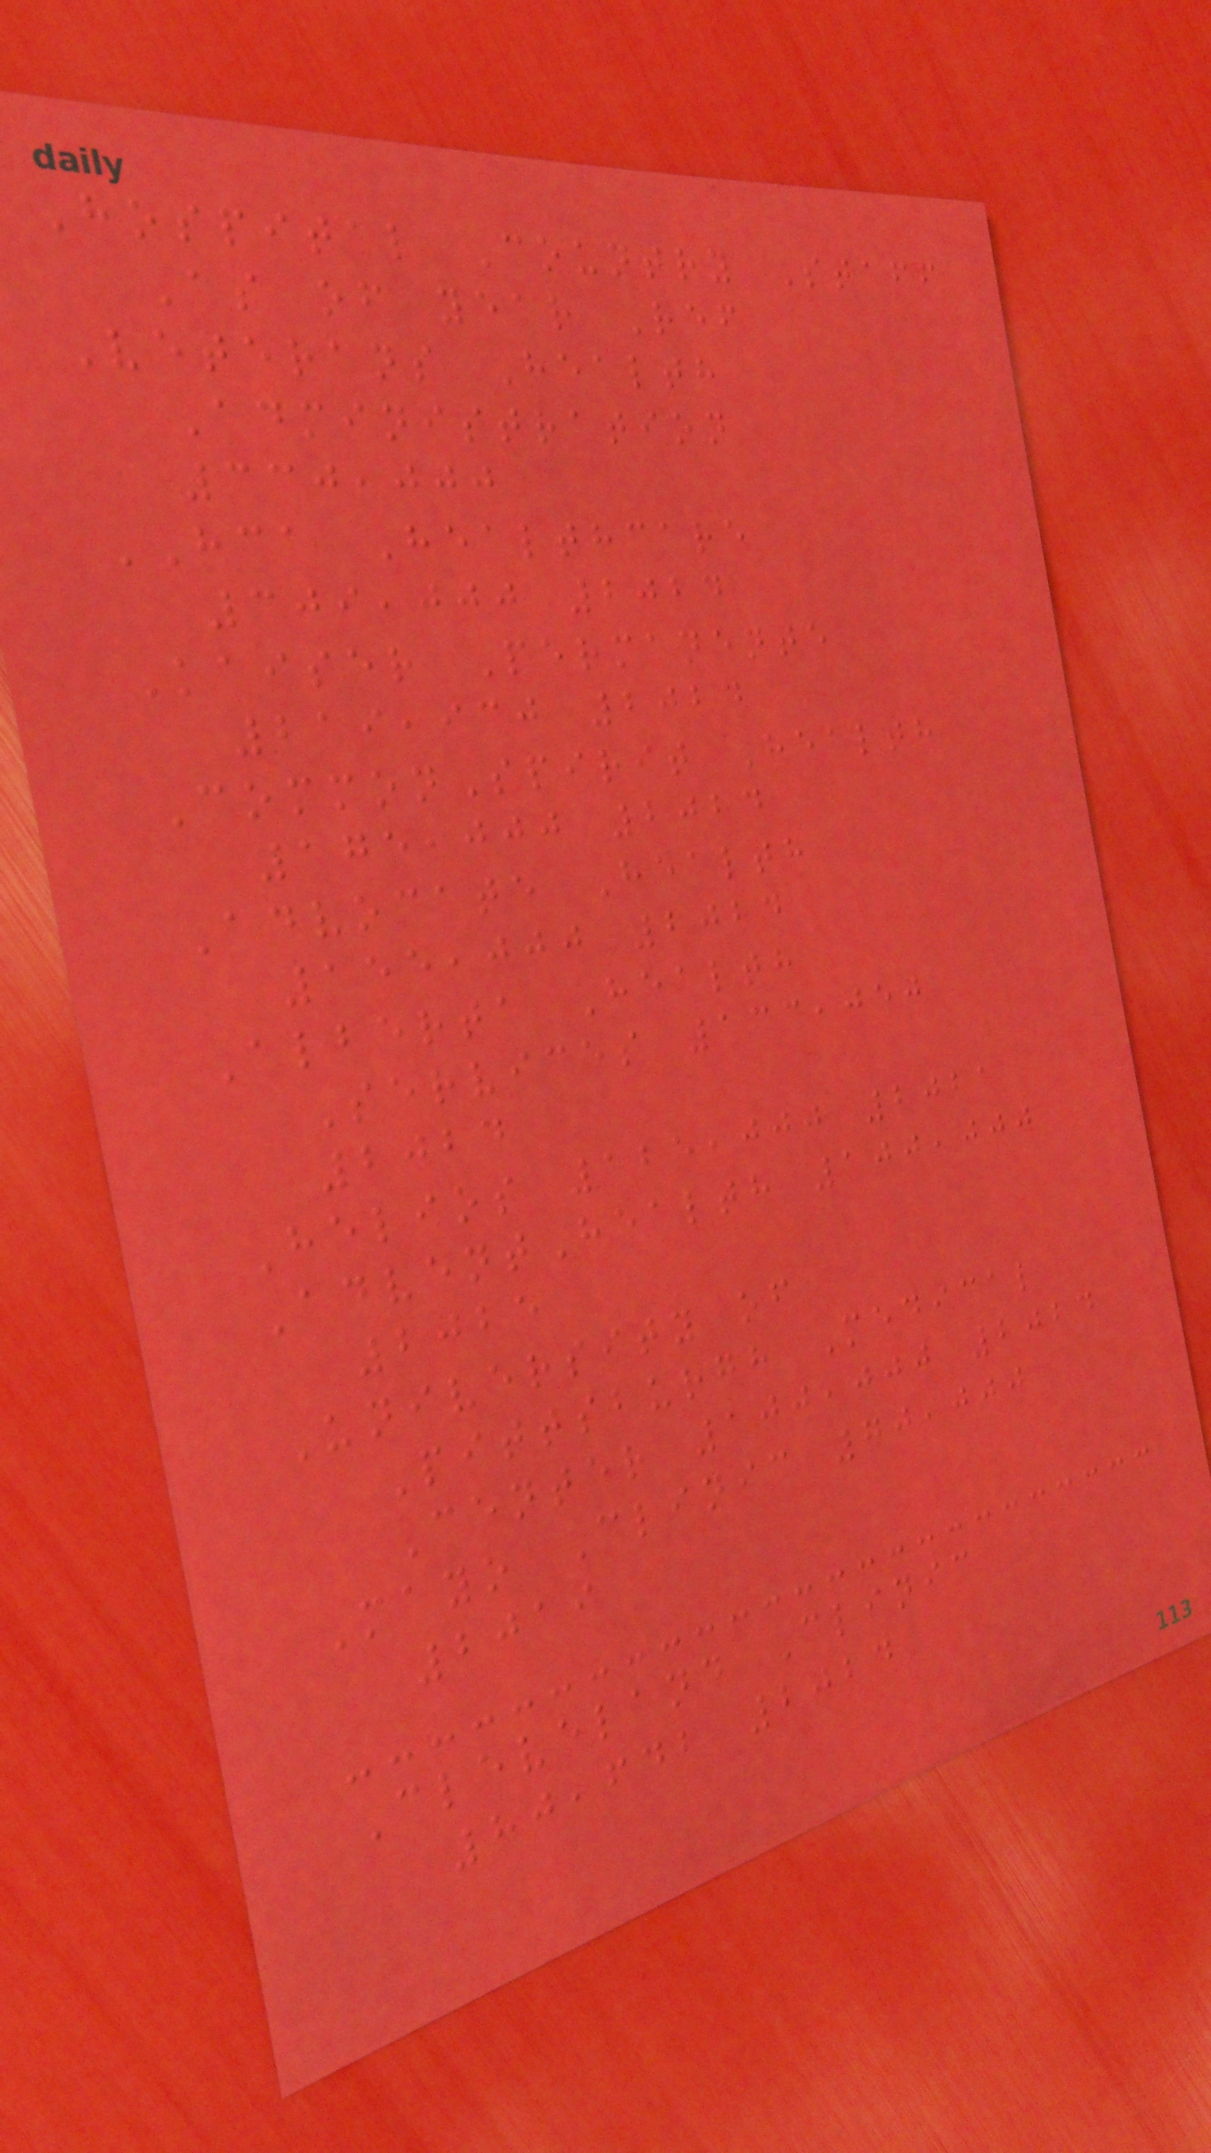Hospital Country Staff
As of year Ref
Veterans Health
Administration
330,000
HCA Healthcare
309,000 2024
Kaiser Permanente
219,930 2024
CommonSpirit Health
175,000 2024
Advocate Health
155,000 2024
Alberta Health
Services 133,050
2024
Helios 125,000 2021
AdventHealth 100,000
2025
University of
Pittsburgh Medical
Center 100,000 2024
Mayo Clinic 70,000
2019
Cleveland Clinic
80,642 2024
